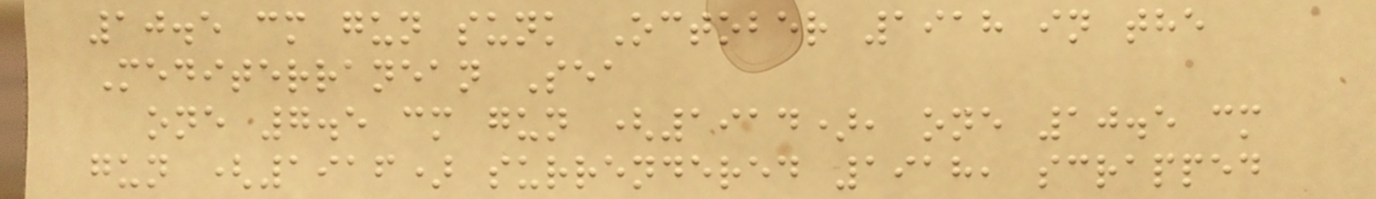10.5 cm gun sunk October 1918 in the
Mediterranean Sea
one 7.5 cm gun (1914), one 10.5 cm
gun (1916) surrendered 1918, scrapped
